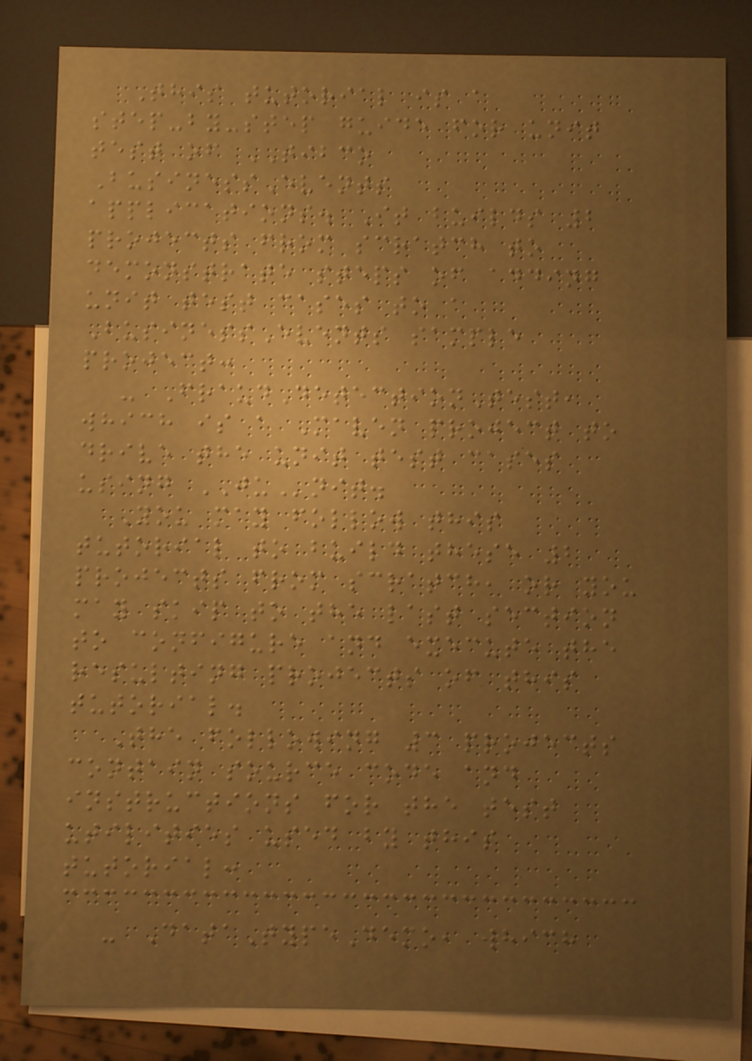This tutorial is a
step-by-step guide for unit
test of TIBCO
BusinessEvents
applications. It builds 2
projects from scratch to
demonstrate steps of adding
unit test cases to a
BusinessEvents sample
project:
- FraudDetectionTest,
which is a Maven project to
drive the unit test cases
using JUnit.
You may follow this
tutorial to build these 2
projects from scratch, or you
may skip to the last section
to configure and execute the
resulting projects of this
tutorial.
The following 3 projects
contain source code and
instructions for the test
utilities used by this
tutorial:
- DataTypeDemo, which
